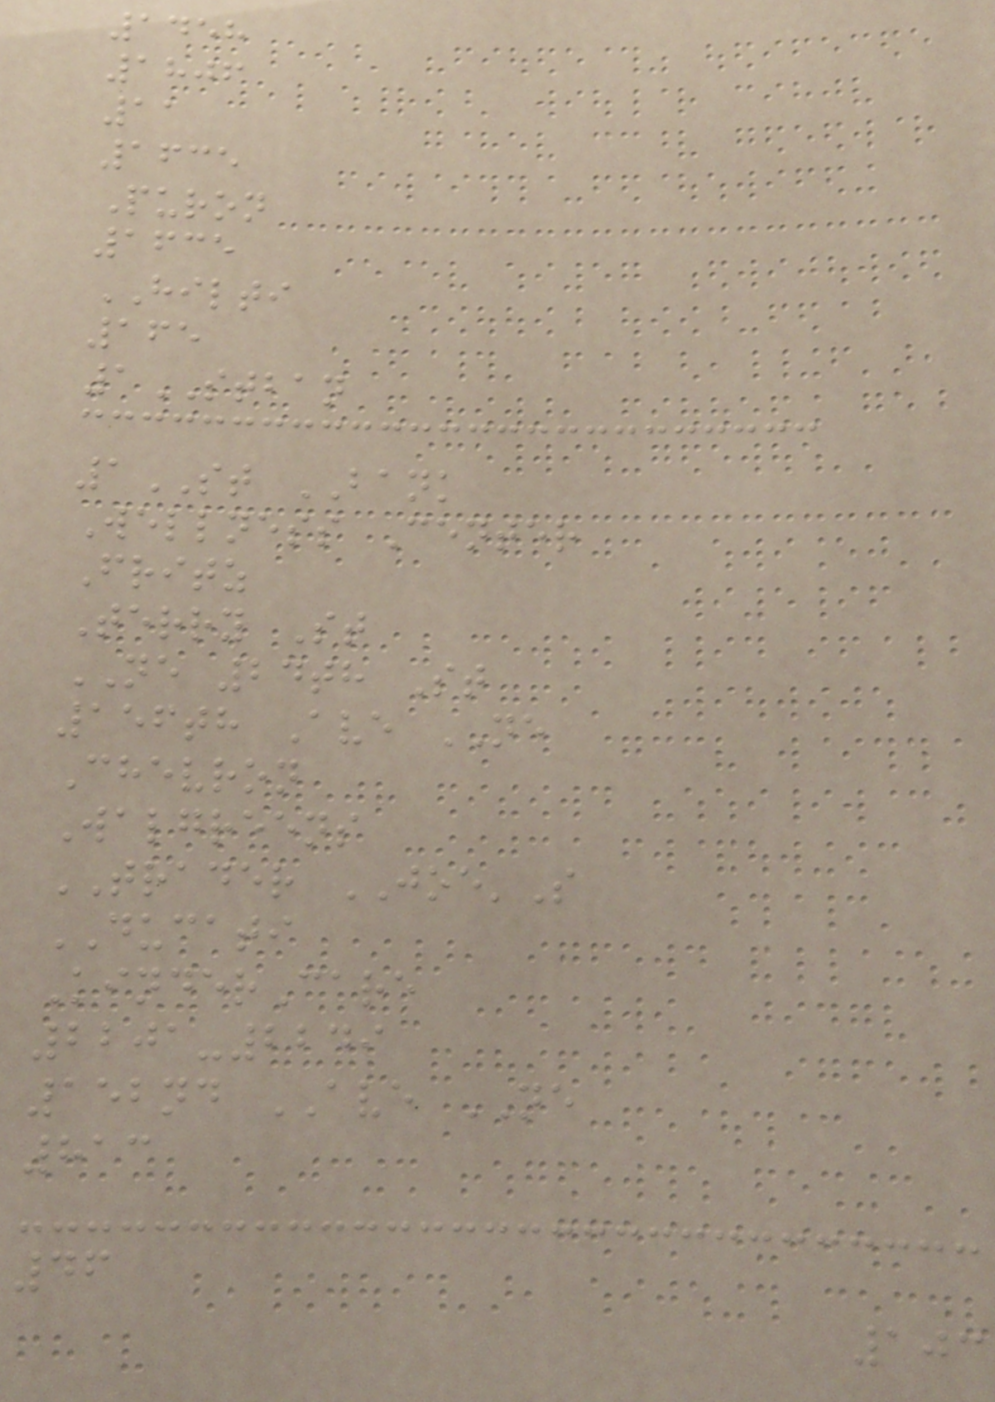1458
1806
11
1635
Puron
1635
HILTI
165
1STBAN
1ST BANK
Wellness Center
Fritz
Terry St
NE 24th St
156th Ave NE
Chevron
Walgreens
TRADER JOE'S
DUCATI
KinderCare
2201-2249
152nd AVE NE
813
46
103
